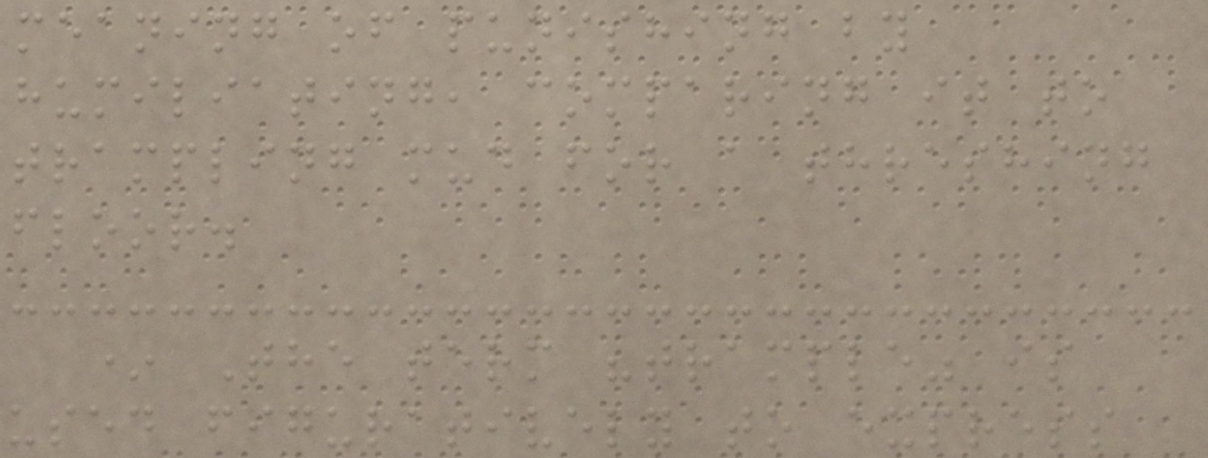meaning of punishing by
humiliating, comparing it to
trampling mud for a threshing
floor.
* The term "trample" is
used figuratively to express
